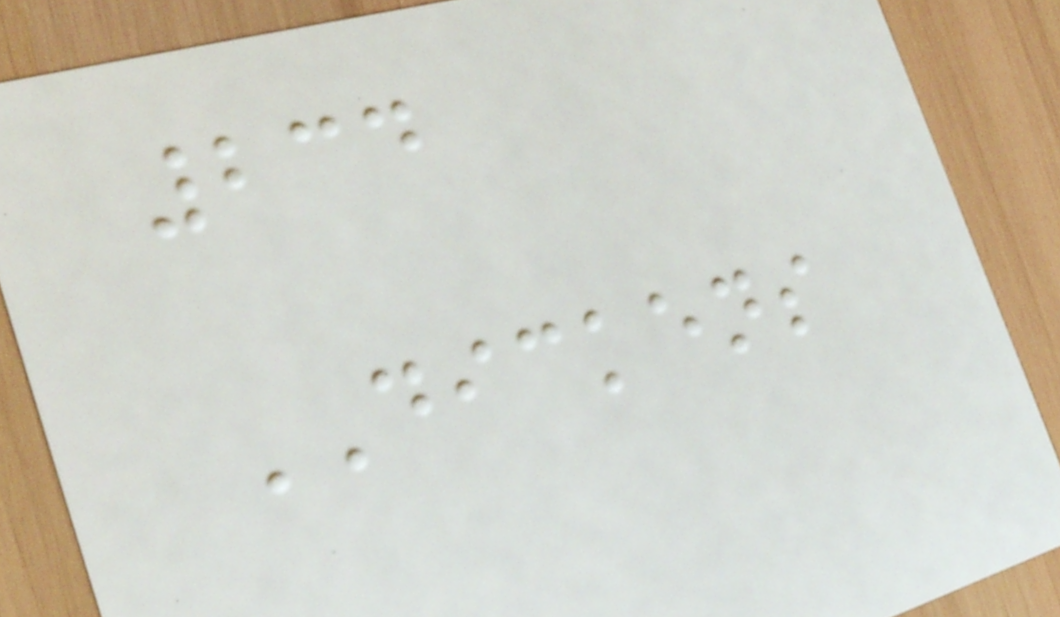234
DICKENS
